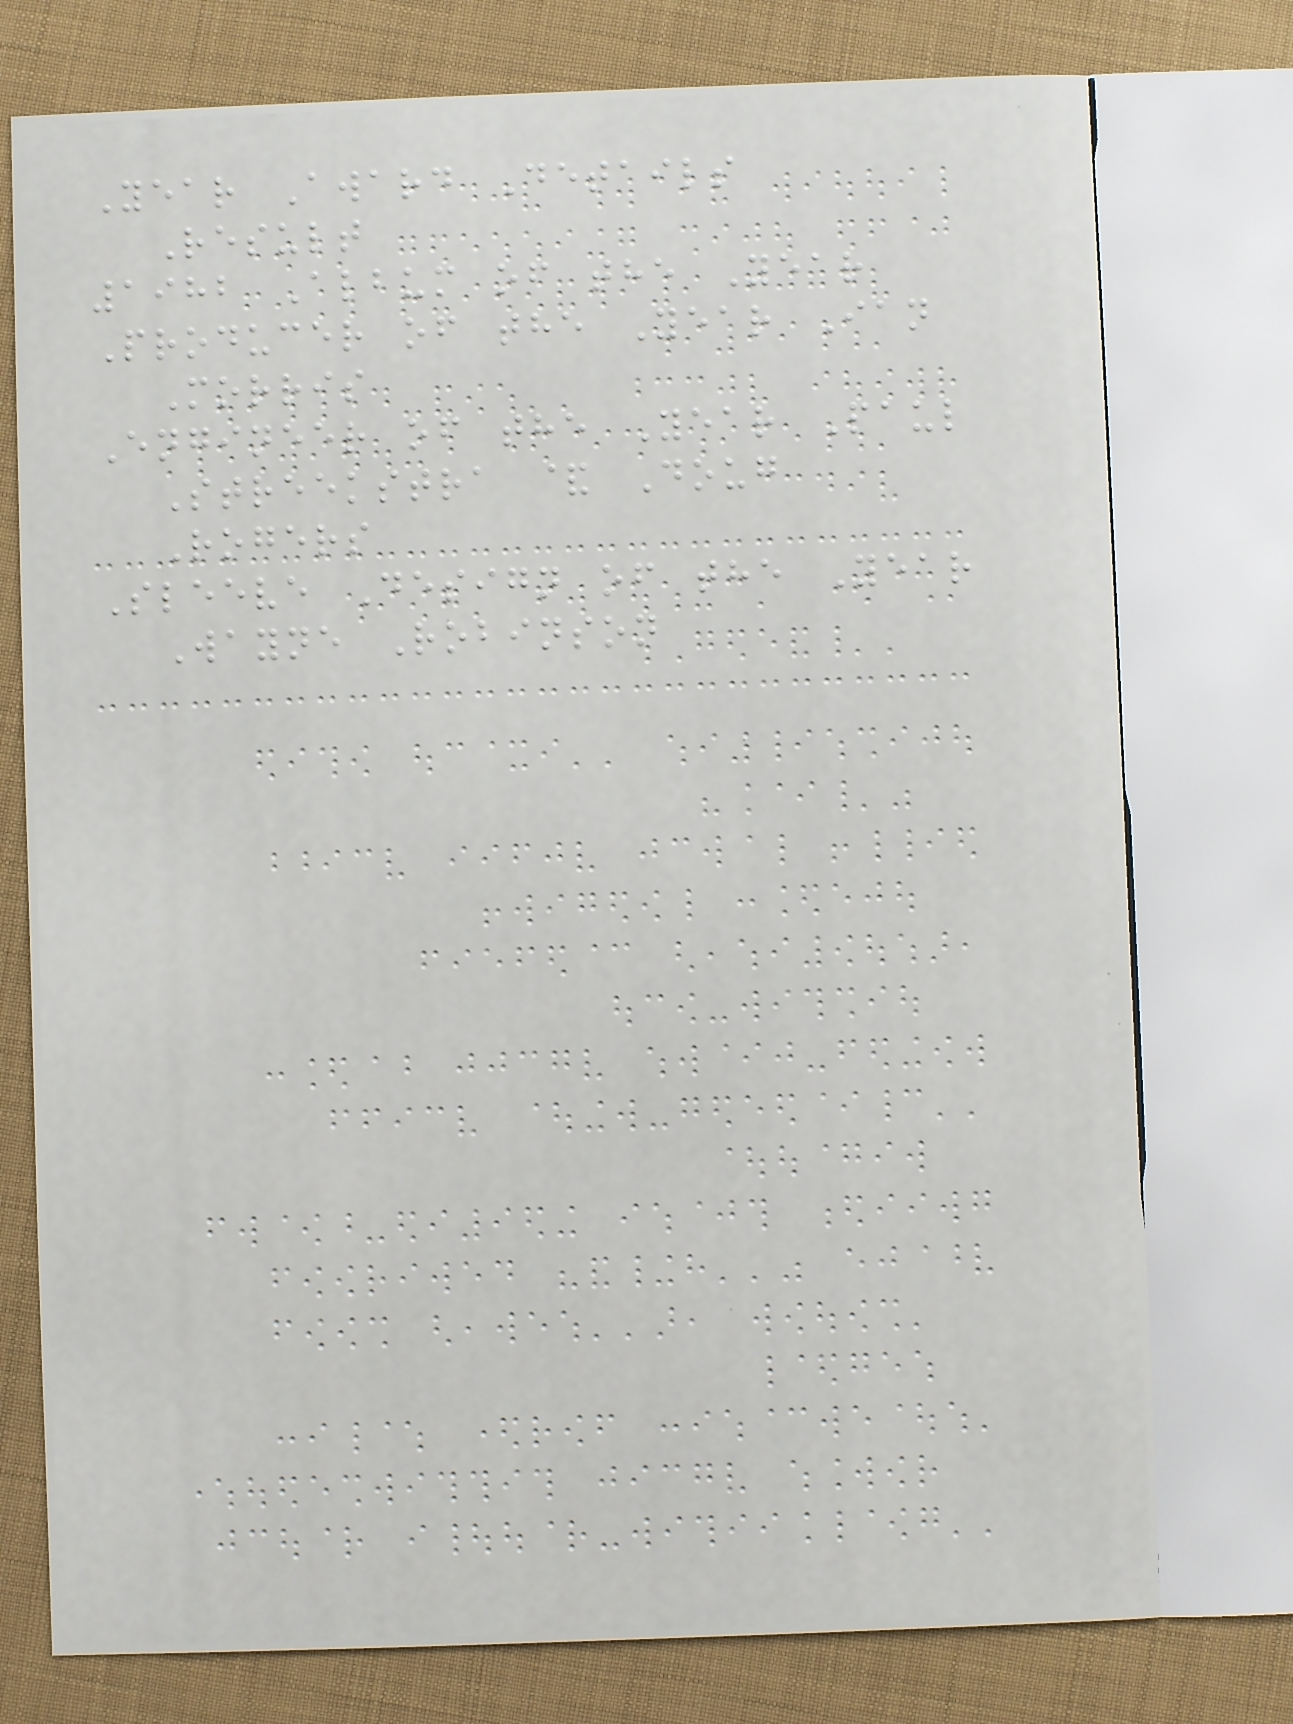Year Award Details
Result
1982 Album of the Year
Producer of the Year Ian
Morris
Engineer of the Year Paul
Streekstra & Doug
Rogers
Sleeve Design of the Year
Wayne Robinson
